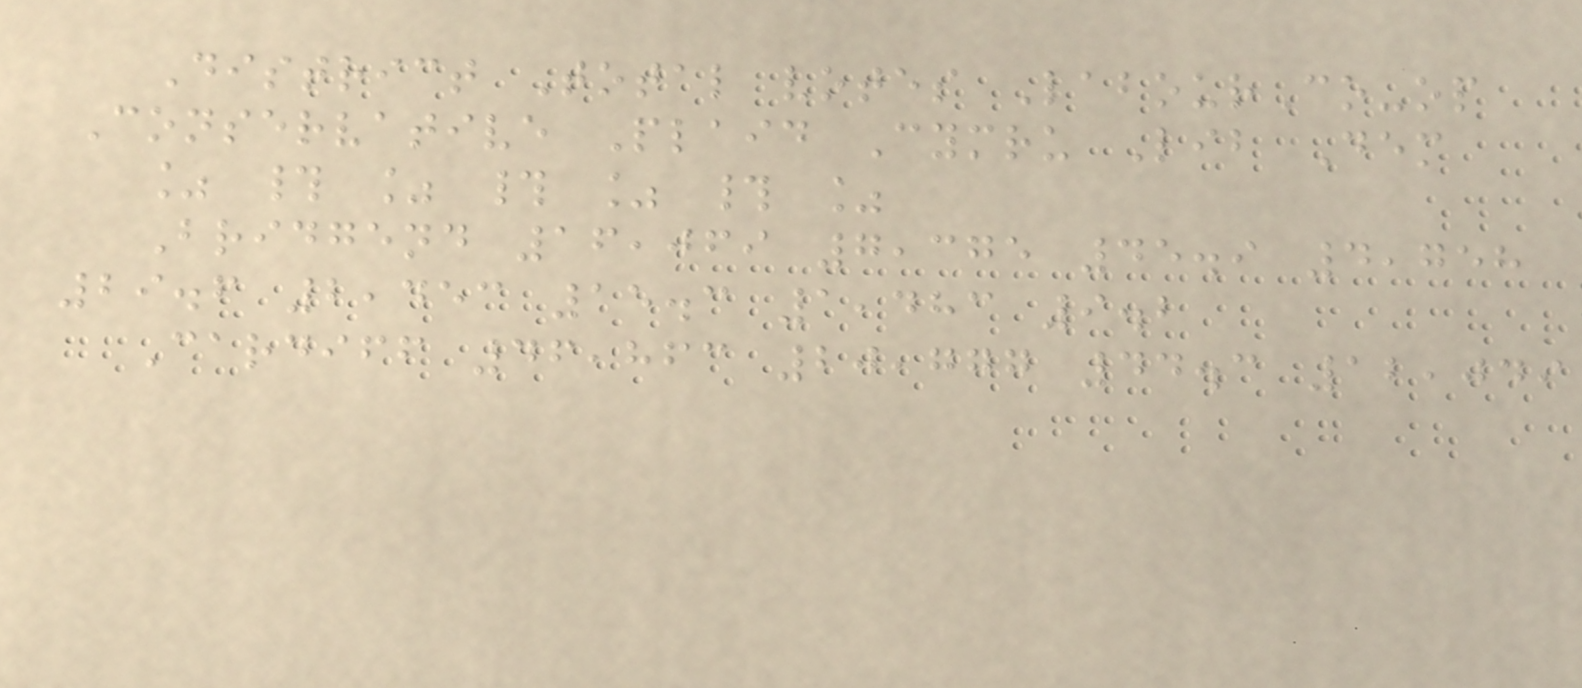District Total votes LabourCo-op
Conservative Plaid Cymru Lib Dem
% # % # % # %
Bridgend 16,069 7,375 45.9 4,758
29.6 2,453 15.3 1,483 9.2
Cardiff 46,863 20,777 44.3 12,049
